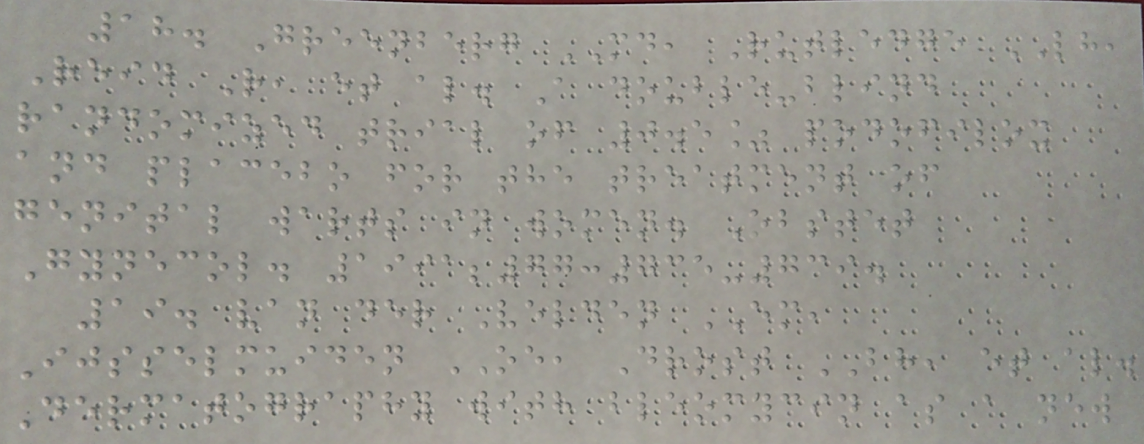18. Greenberg MD, Rutledge LH,
Reid R, et al. A double-blind
randomized trial of 0.5% podofilox
and placebo for the treatment of
genital warts in women. Obstet
Gynecol. 1991;77:735-739.
19. van der Velden EM,
Ijsselmuiden OE, Drost BH, et al.
Dermatography with bleomycin as a new
